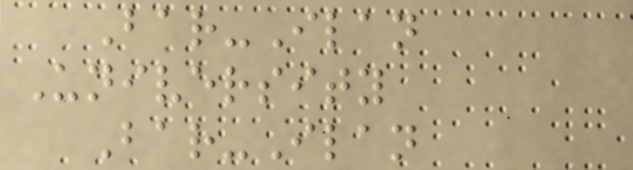Bar-Ilan
University
Bar-Ilan
